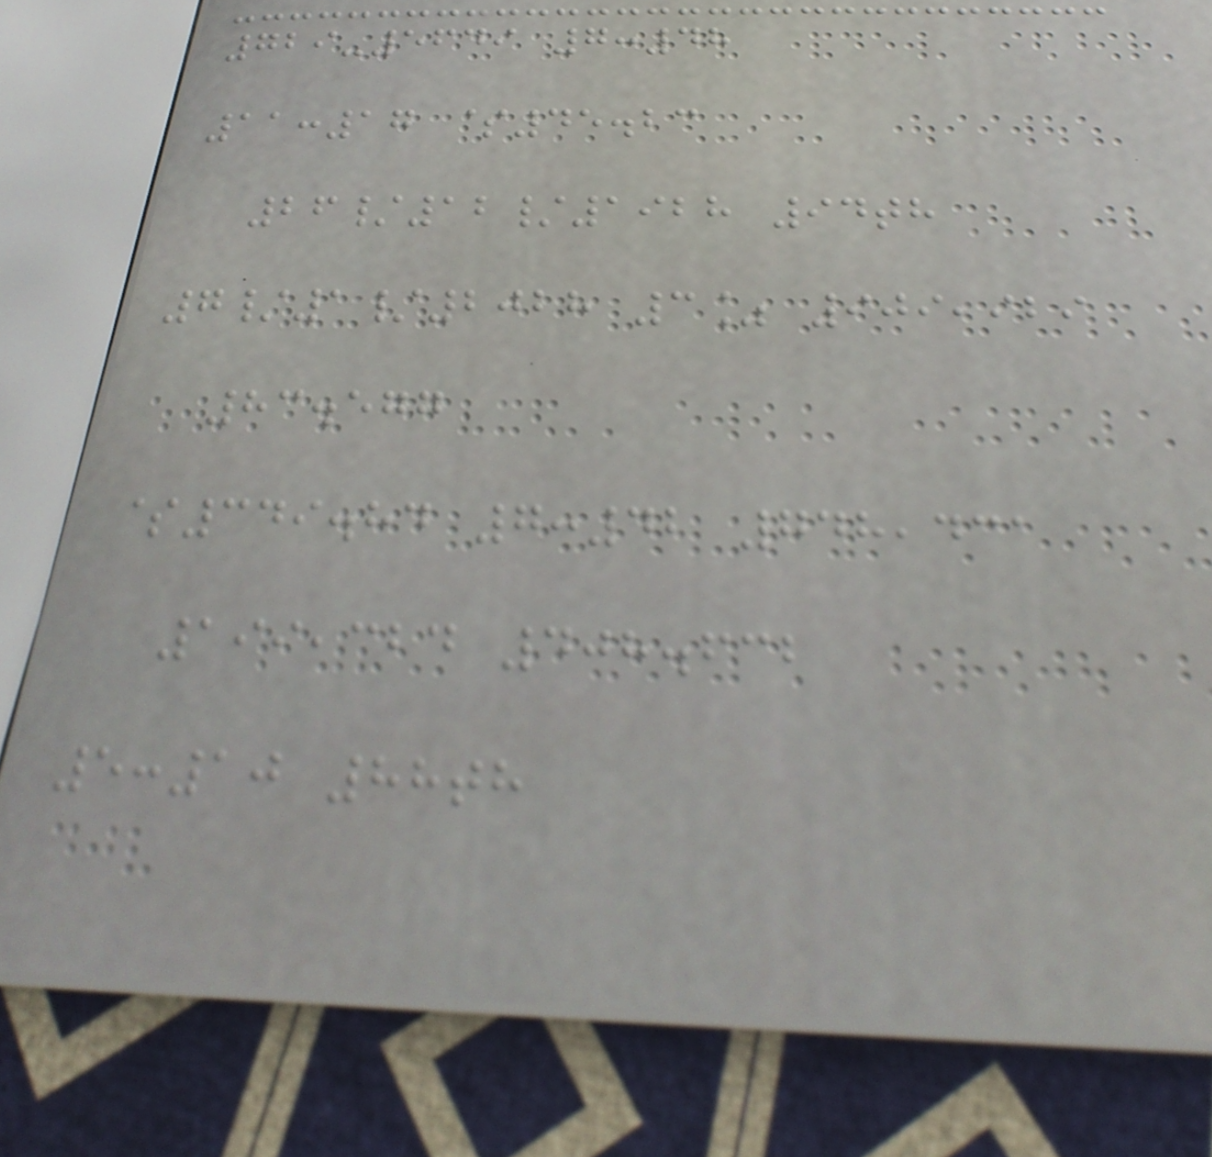729-5649 7:48
11:17 $45.23
26/12/1928 94th
7/1/2028 3% 909,929
83.577
$349.84 7:42 748,431
199,324 408.632
5:10 88th
